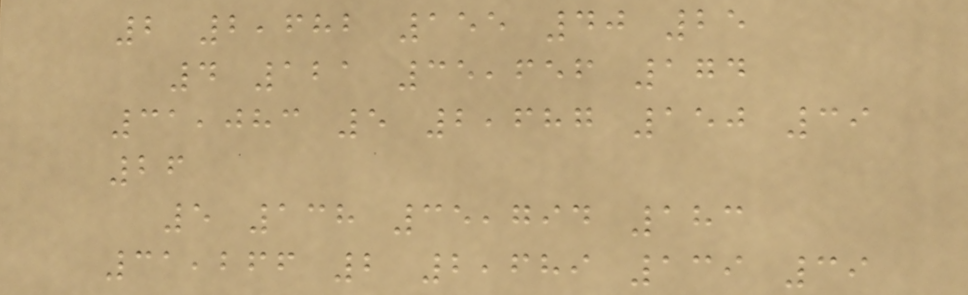2 2,682 155 40 25
4 121 35,656 174
31,083 5 2,687 150 39
26
5 138 35,794 183
31,266 2 2,689 139 39
